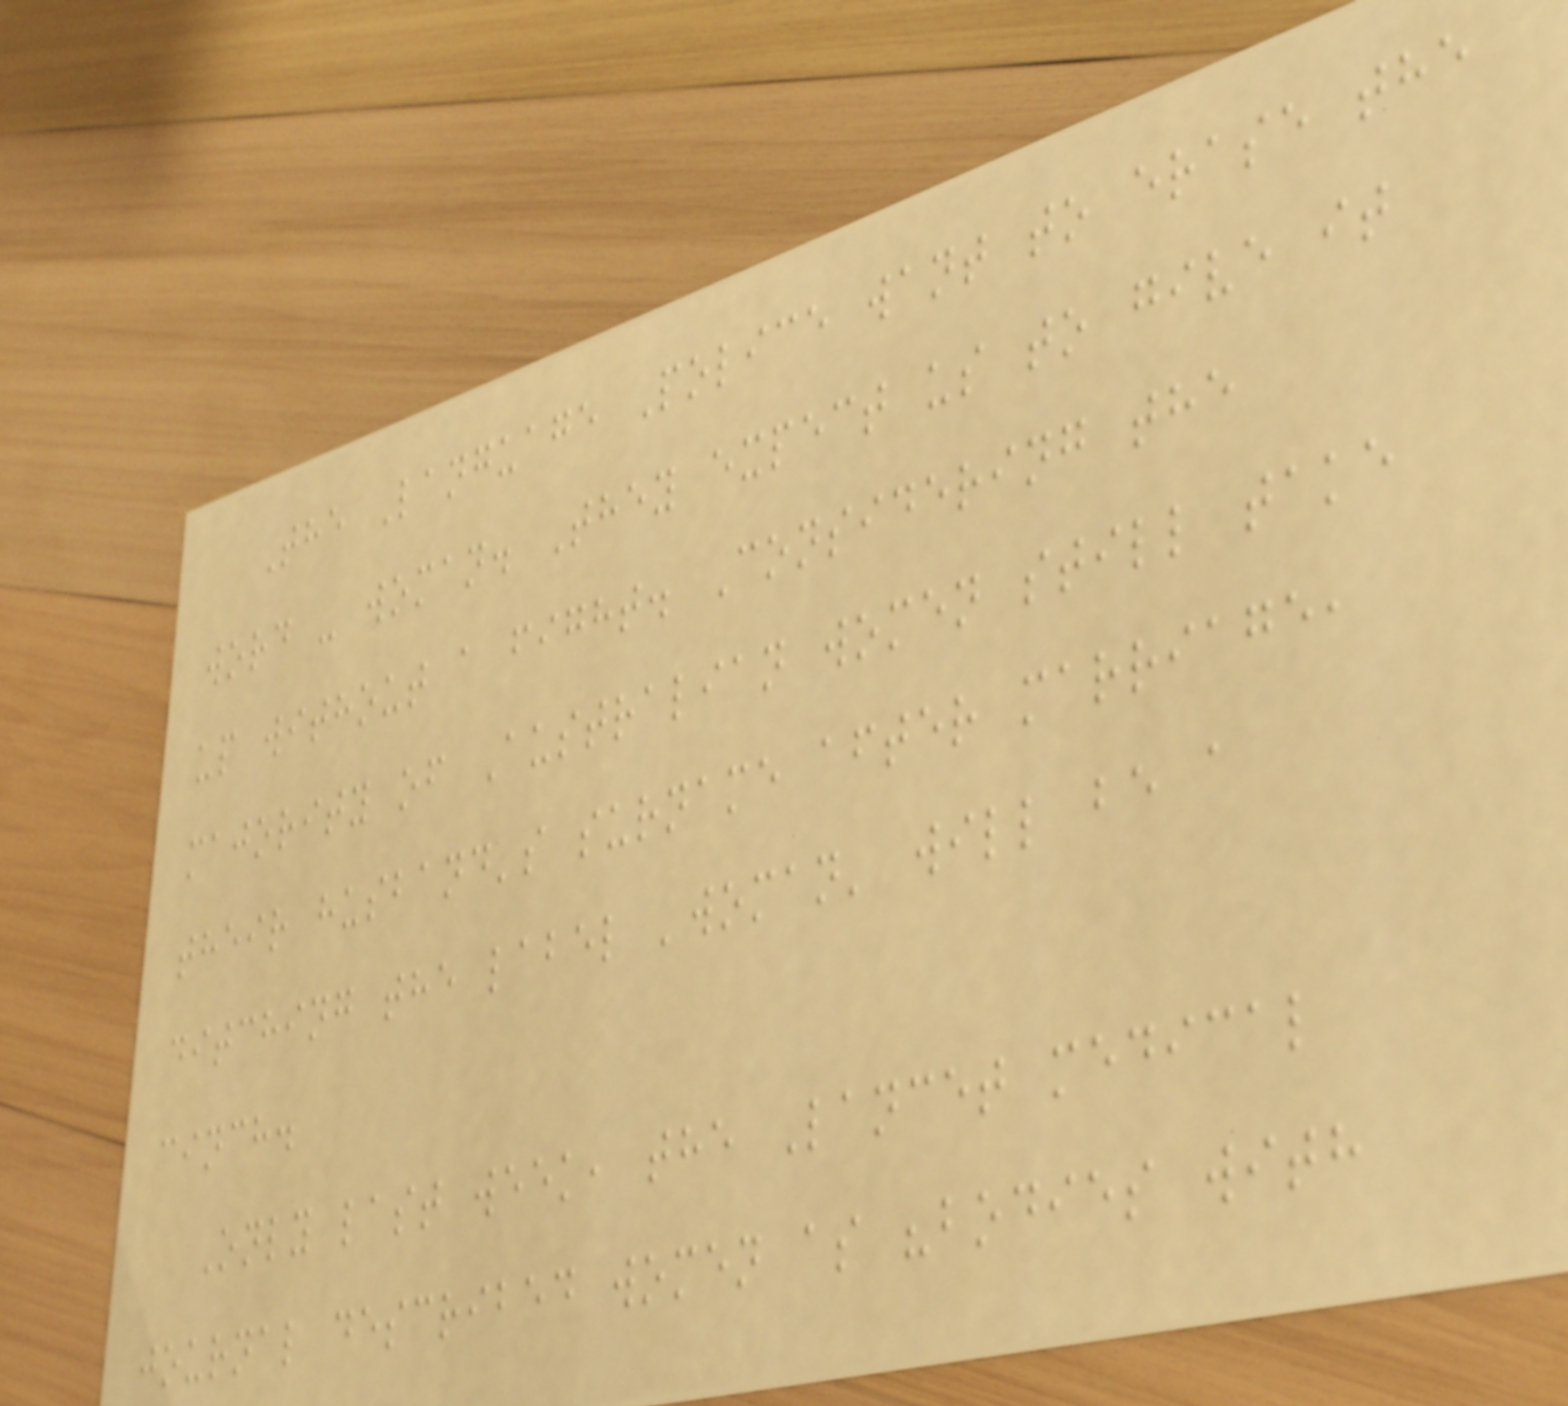The Language Police want to erase the
word - woman. They expect us to give it
up without a fight. Considering the
majority of Australian women still take
their husband's surname after marriage,
ditching the label 'woman' will be a
cinch.
Only last week, the Lancet medical
journal described women as "bodies with
